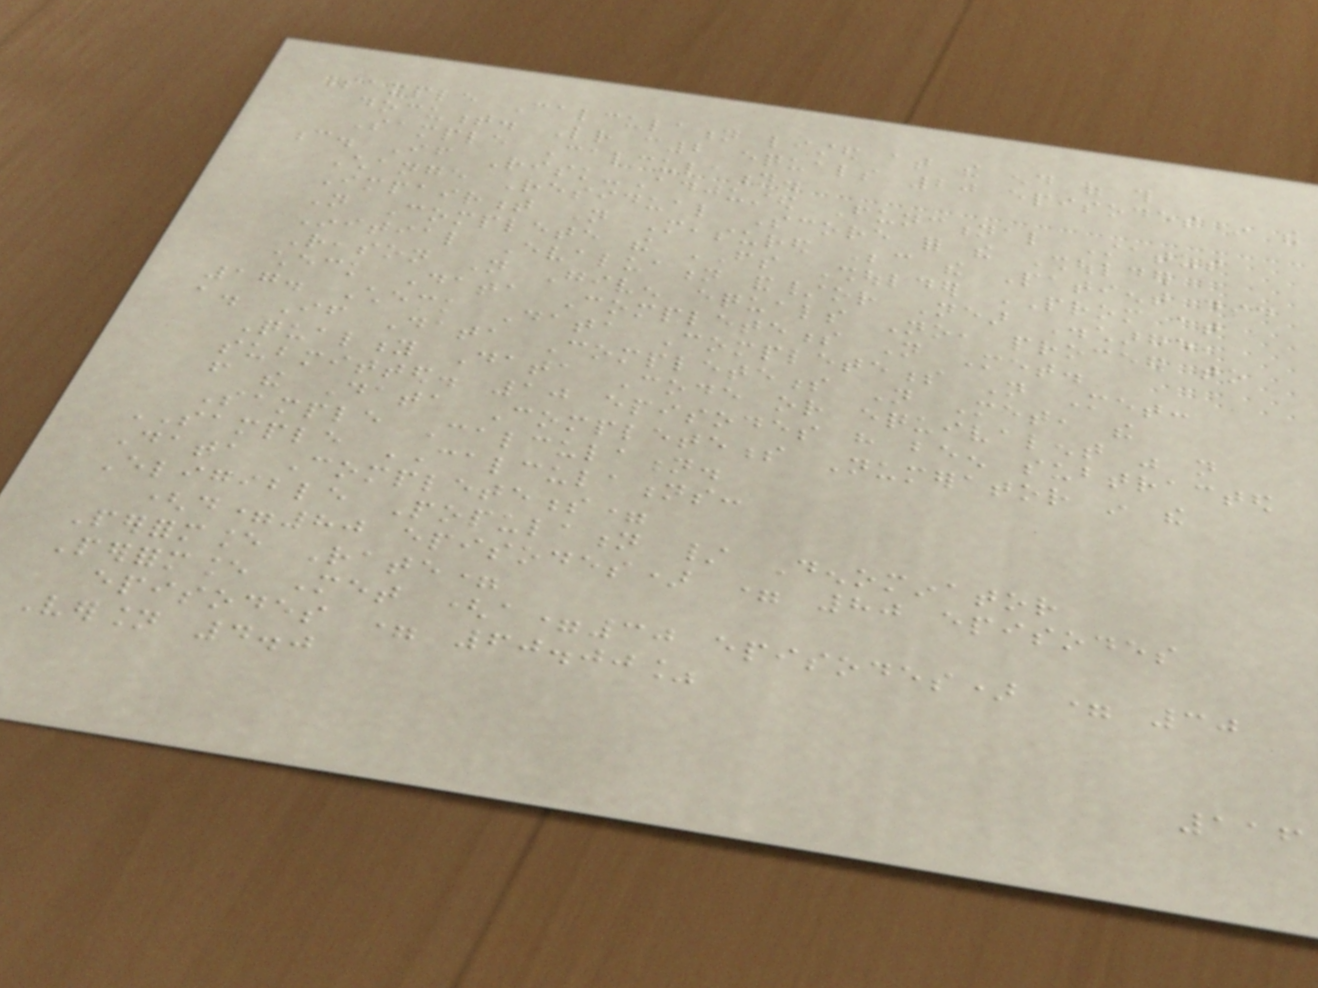Sample Calculation listed at the end of this
document. Letter c2 equals 20 episodes in the
Sample Calculation.
c. If Risk-Adjusted Functional Status
Change Residual Score for the Shoulder
Impairment Not Measured Because the Patient did
Not Complete the FS Shoulder PROM at
Initial Evaluation and/or Near Discharge,
Reason Not Given equals No, proceed to
check Data Completeness Not Met.
17. Check Data Completeness Not Met:
a. If Data Completeness Not Met, the
Quality Data Code or equivalent was not
submitted. 10 episodes have been subtracted
from the Data Completeness Numerator in the
Sample Calculation.
SAMPLE CALCULATIONS:
Data Completeness=
Eligible Population / Denominator
(d=80 episodes) = 80 episodes
Performance Rate=
Performance Met (a=30 episodes) = 30
episodes = 60.00%
Version 4.0
116
